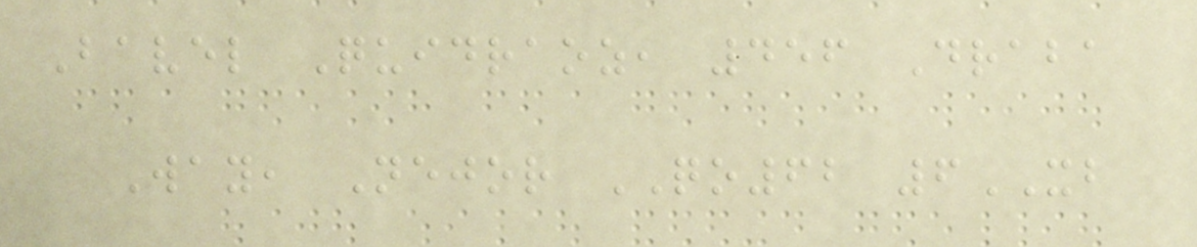Bavel Quidraoz, 456 Draba
Way, Nejor QO62 6XB
